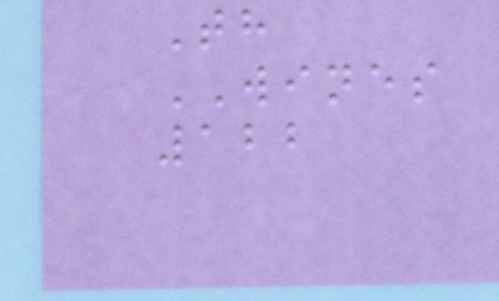Th
WINES
122
